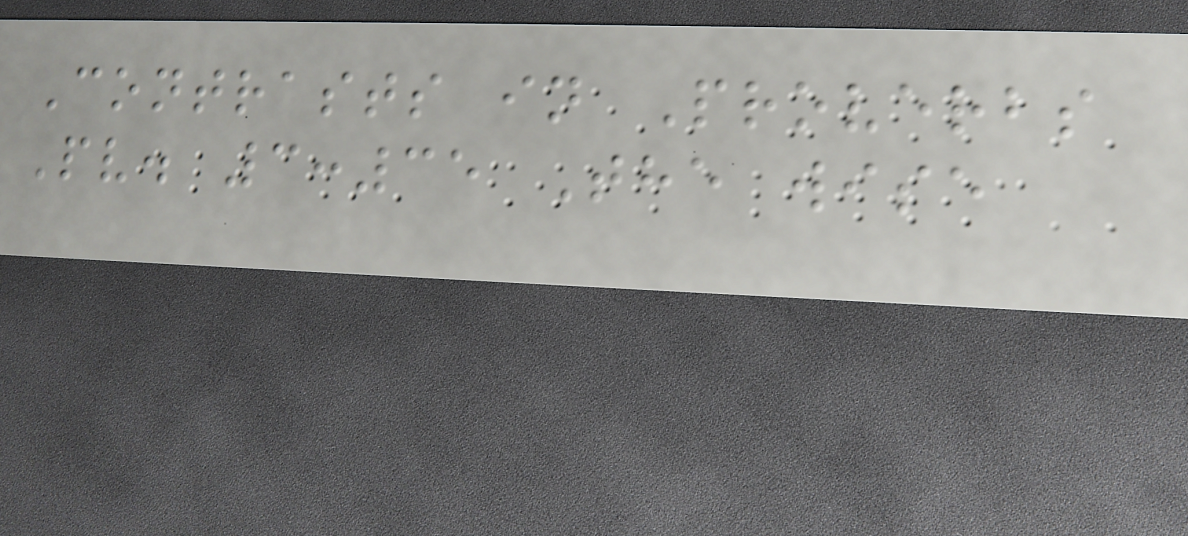Contrasts in Proverbs
Pv. 3:35 The wise
